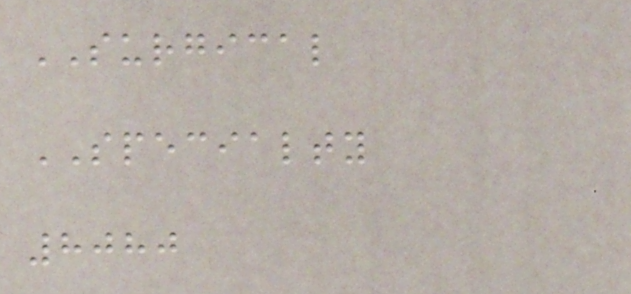SURGICAL
SPECIALTY
8080
